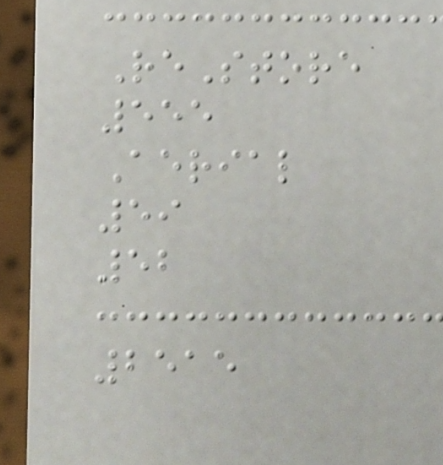ReStore
555
Aerial
59
52
2515
